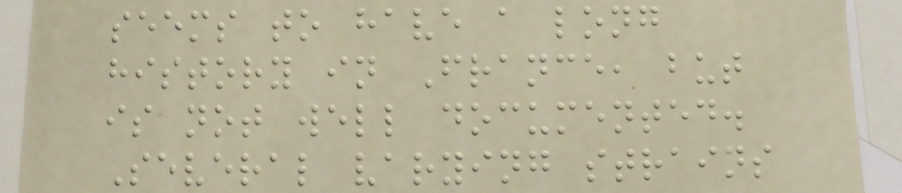seems to have a long
history in France, but
is not well documented.
Several varying strains
